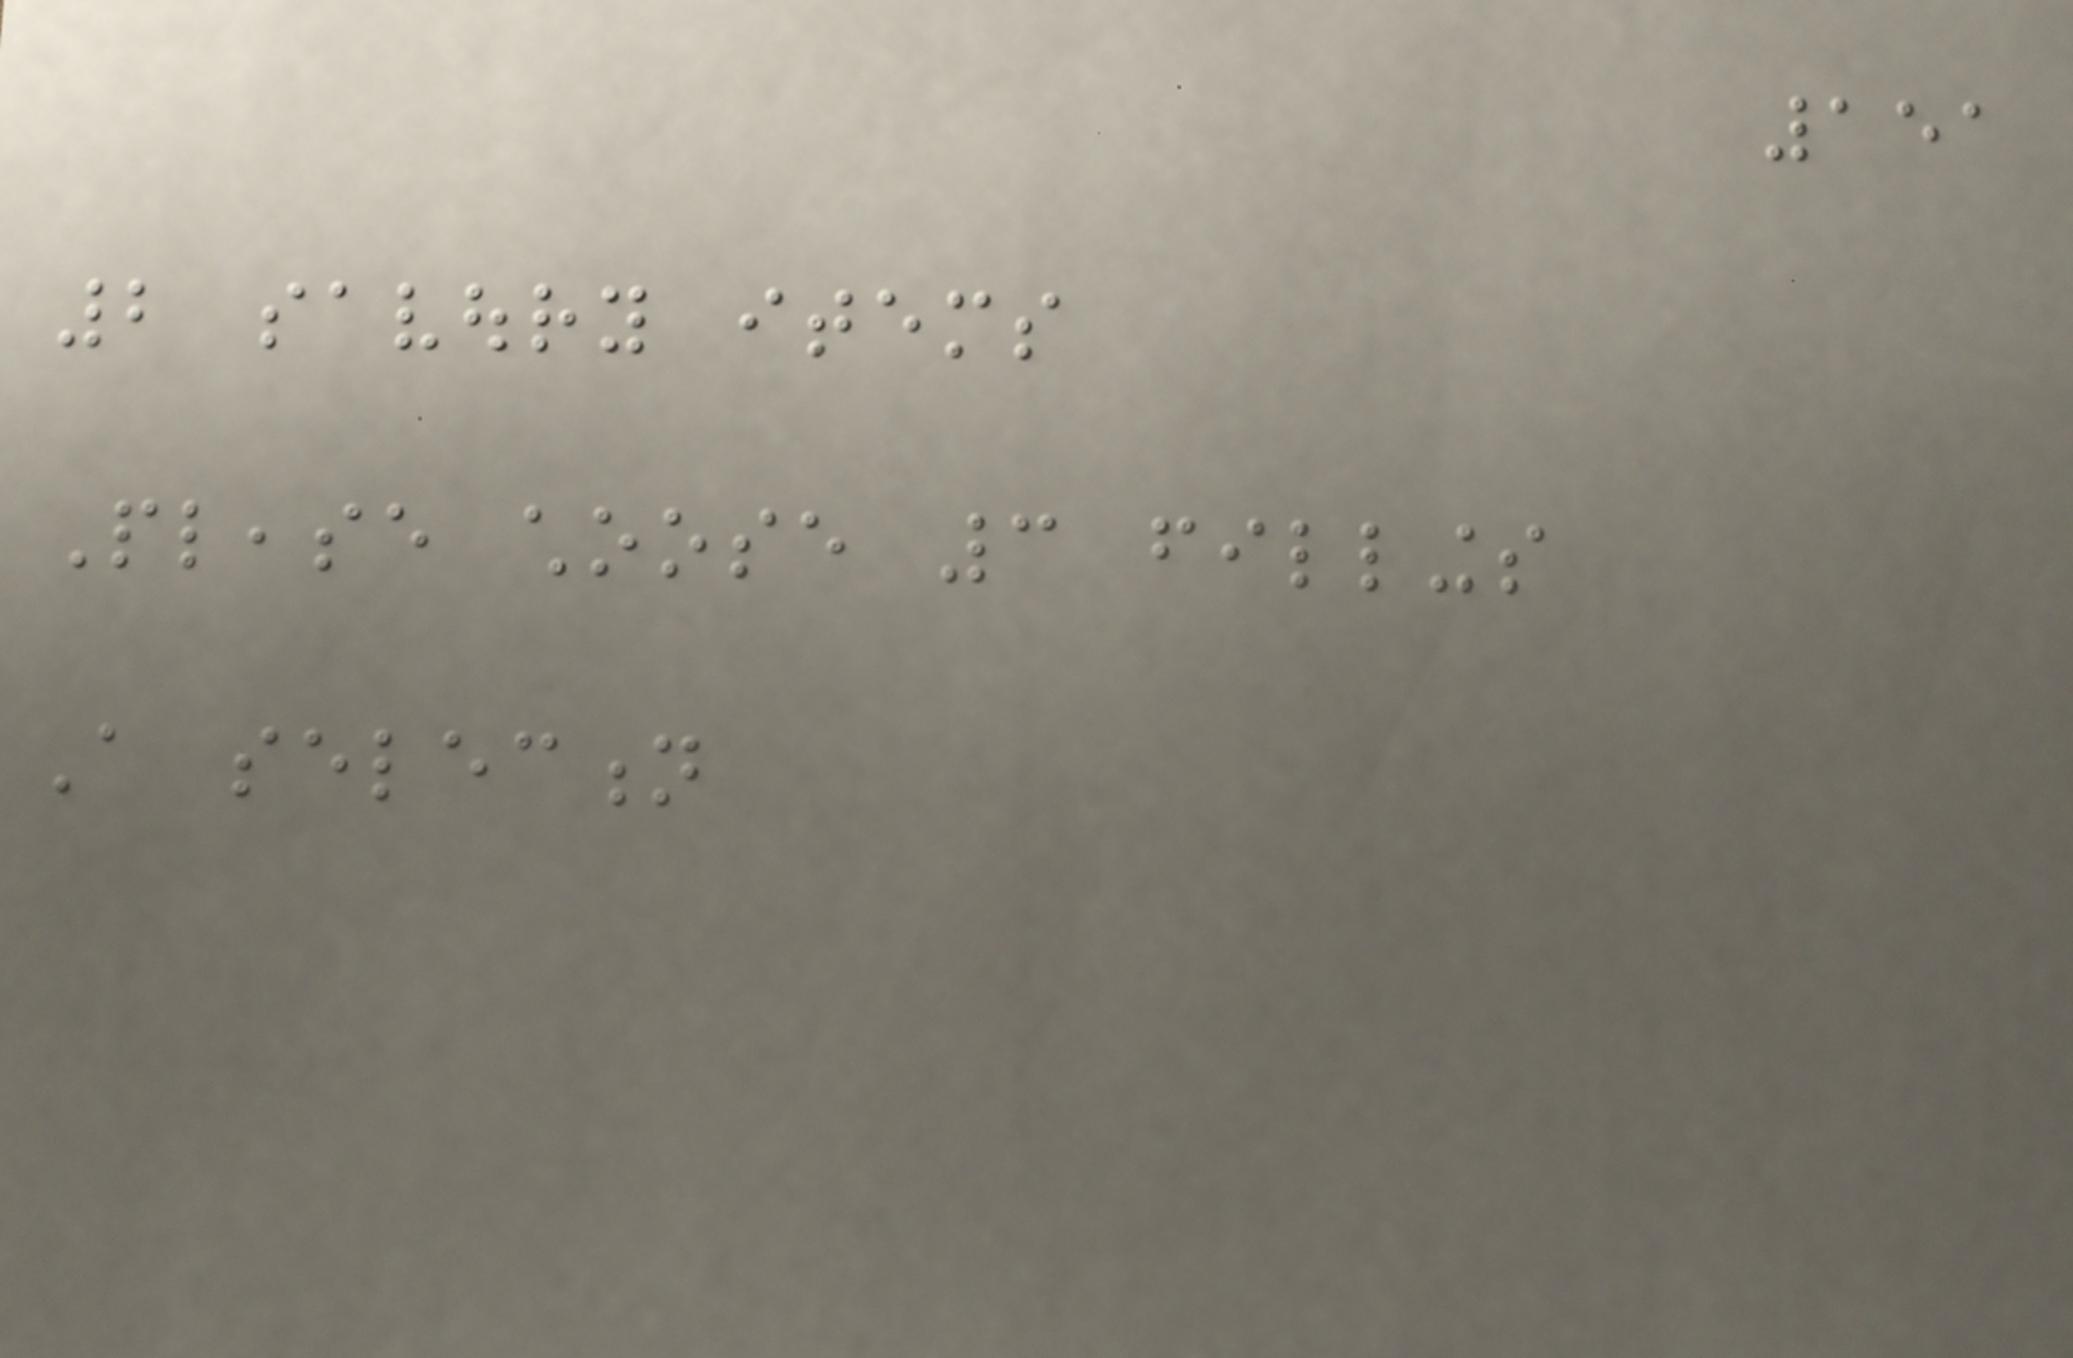151
2 savoury items
Please choose 3 fillings
A selection
